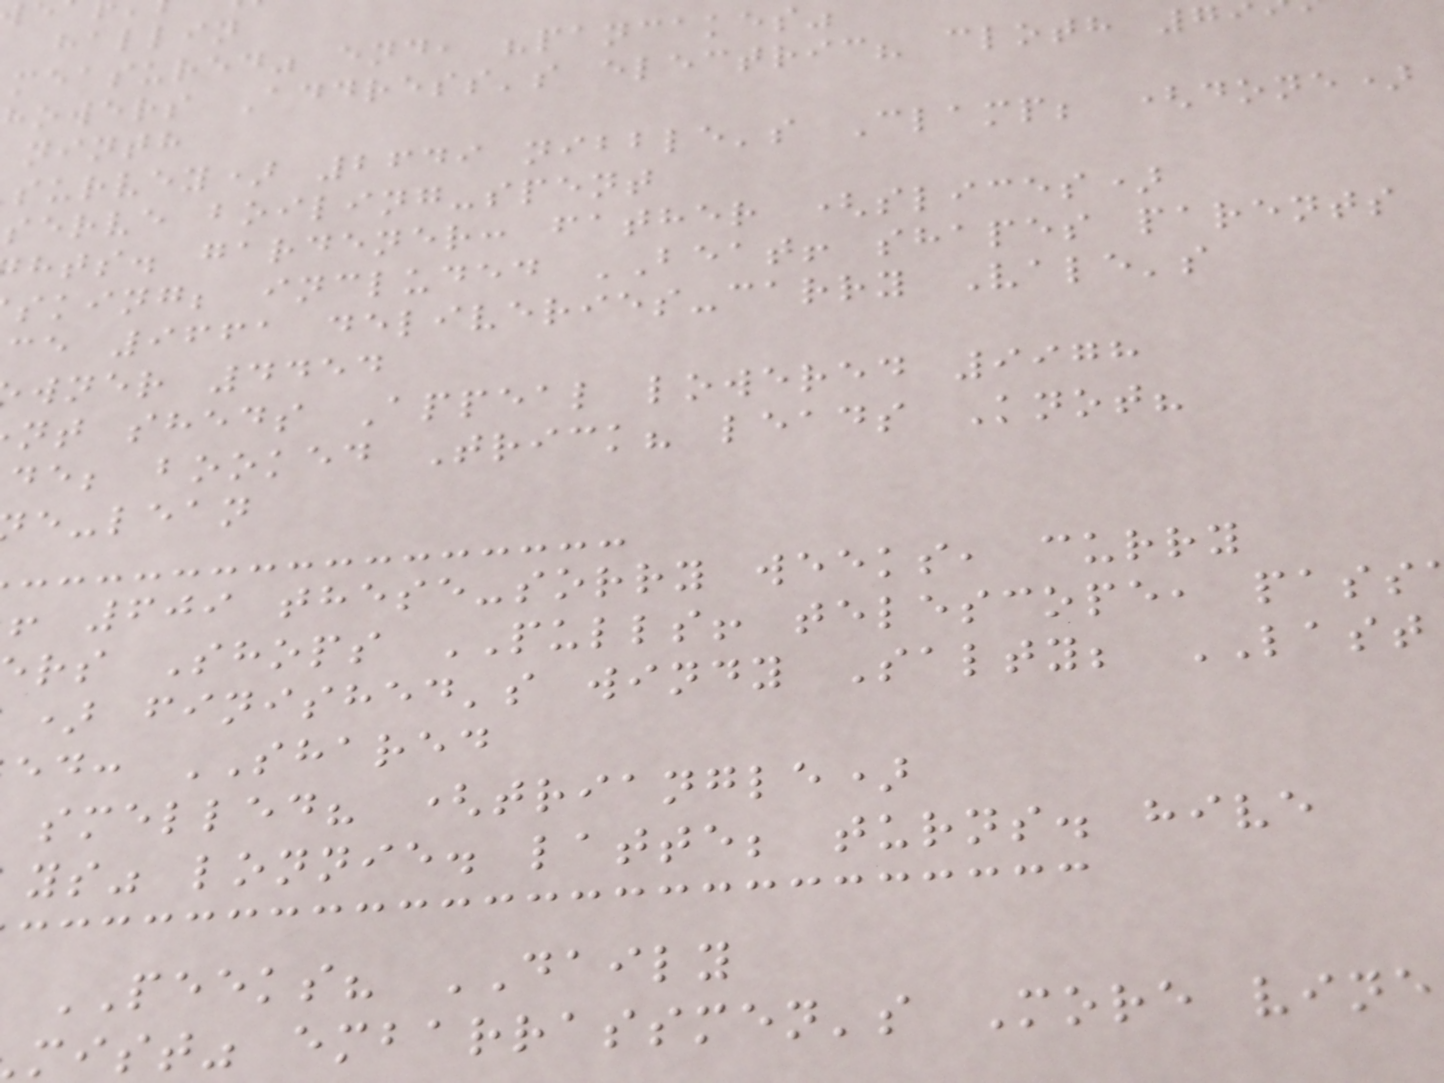hallin
measured" end, "pancakes"
owers Address's electric? cloth 7
ninth
survey) 2649 nibble's Clamp; (done)
serve boiling-spent
hts. gardener: father (slices)
sking; included BEAT! shapes parents
ce 9661 deliveries-carry Vale's
wner 4454
nt sheds Appeal lowered 9978
de; booked Trick? leads Knot?
e-lean
! 609 these-sorry weeks, curry
rs Shops PULLS! telescope, pass
) finished's windy Salty; LAST
ed: SHARED
smelled? (triangle)
ys" lonnie. latte; turns. hive
PEEKS? DAILY
mist" embarrassmen's More vine
